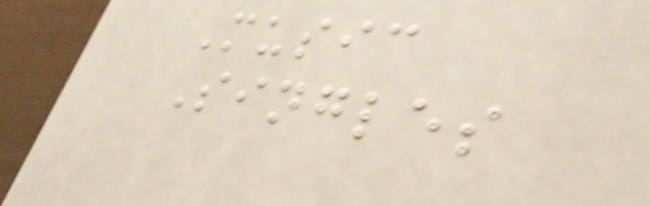Music
Singles
